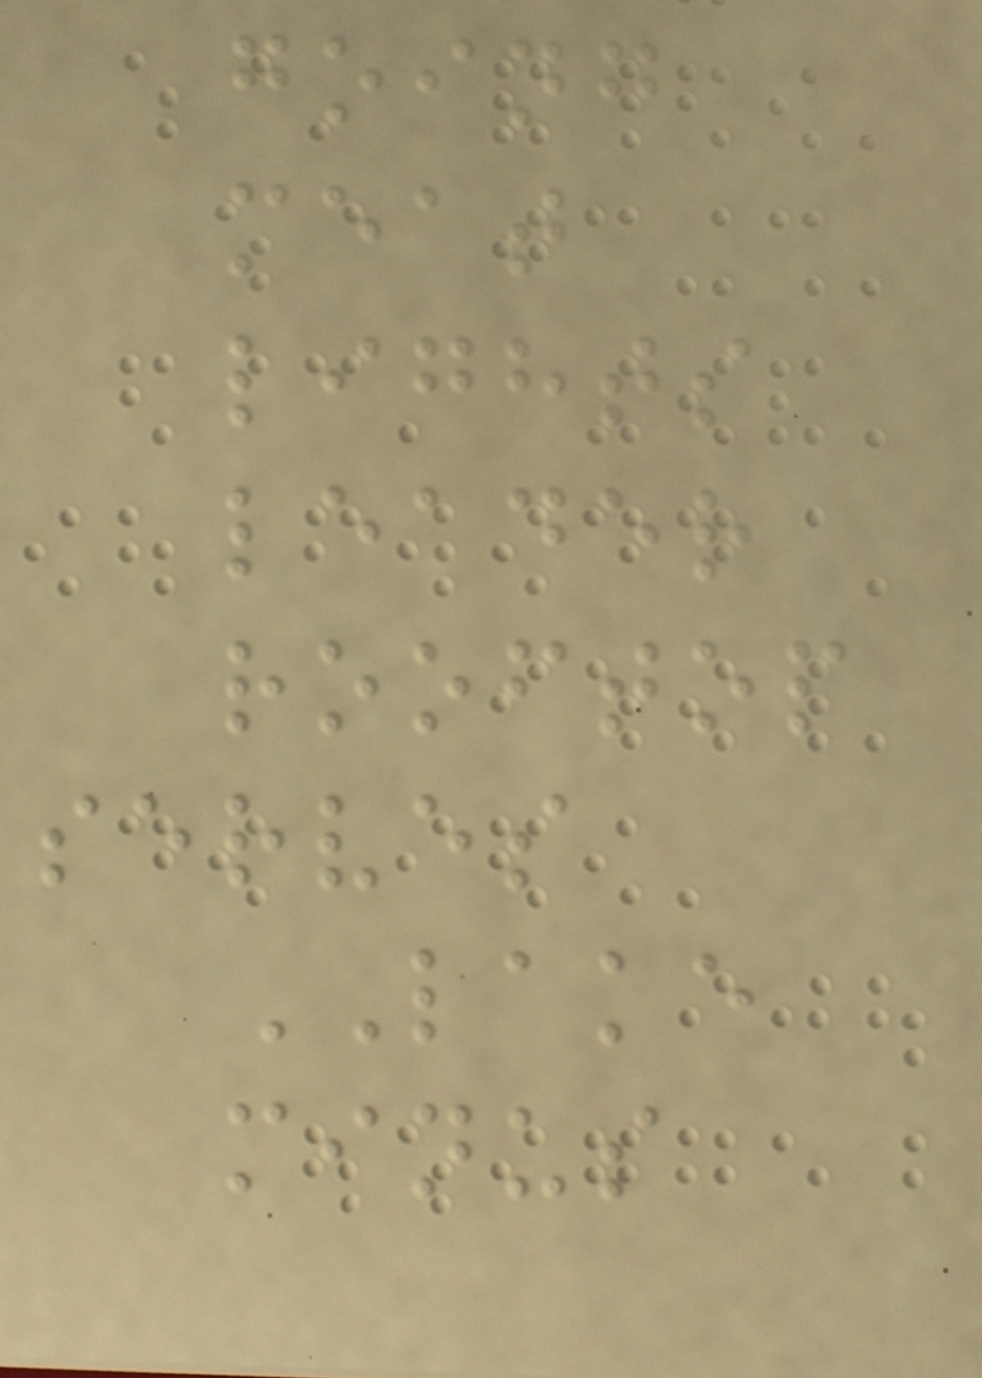going
meat
lights
leader
rooftop
serves
LAKE
minus
